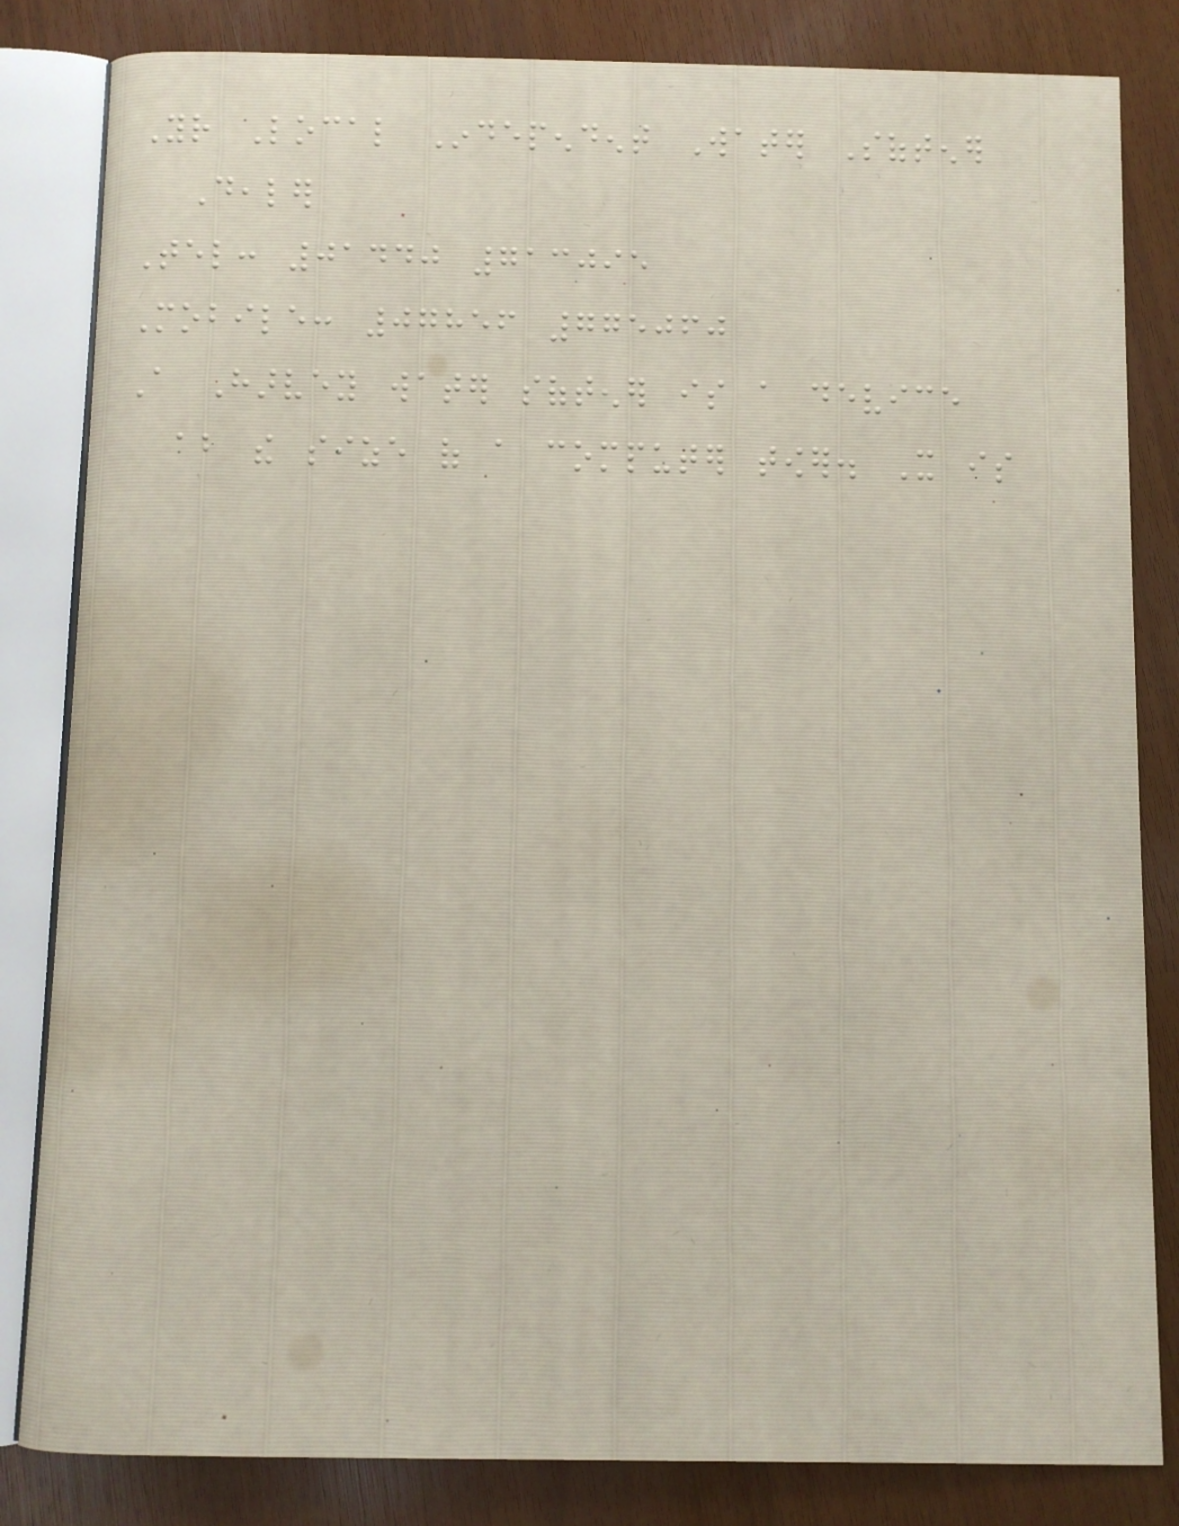Your Local Independent Water Softener
Dealer
Tel: 01440 713095
Mobile: 07856 775060
A Harvey water softener is a device
about the size of a computer tower. It is
